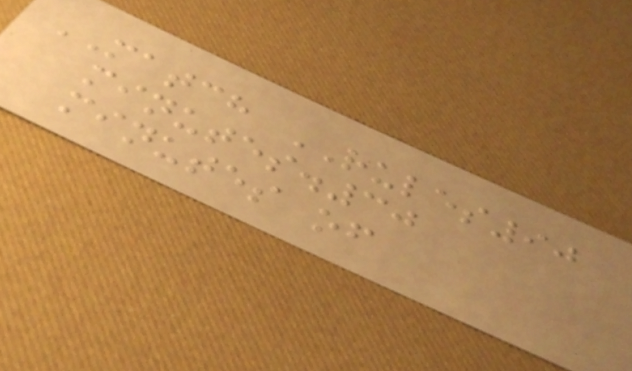MATCH RULES90
minutes.30
minutes of
